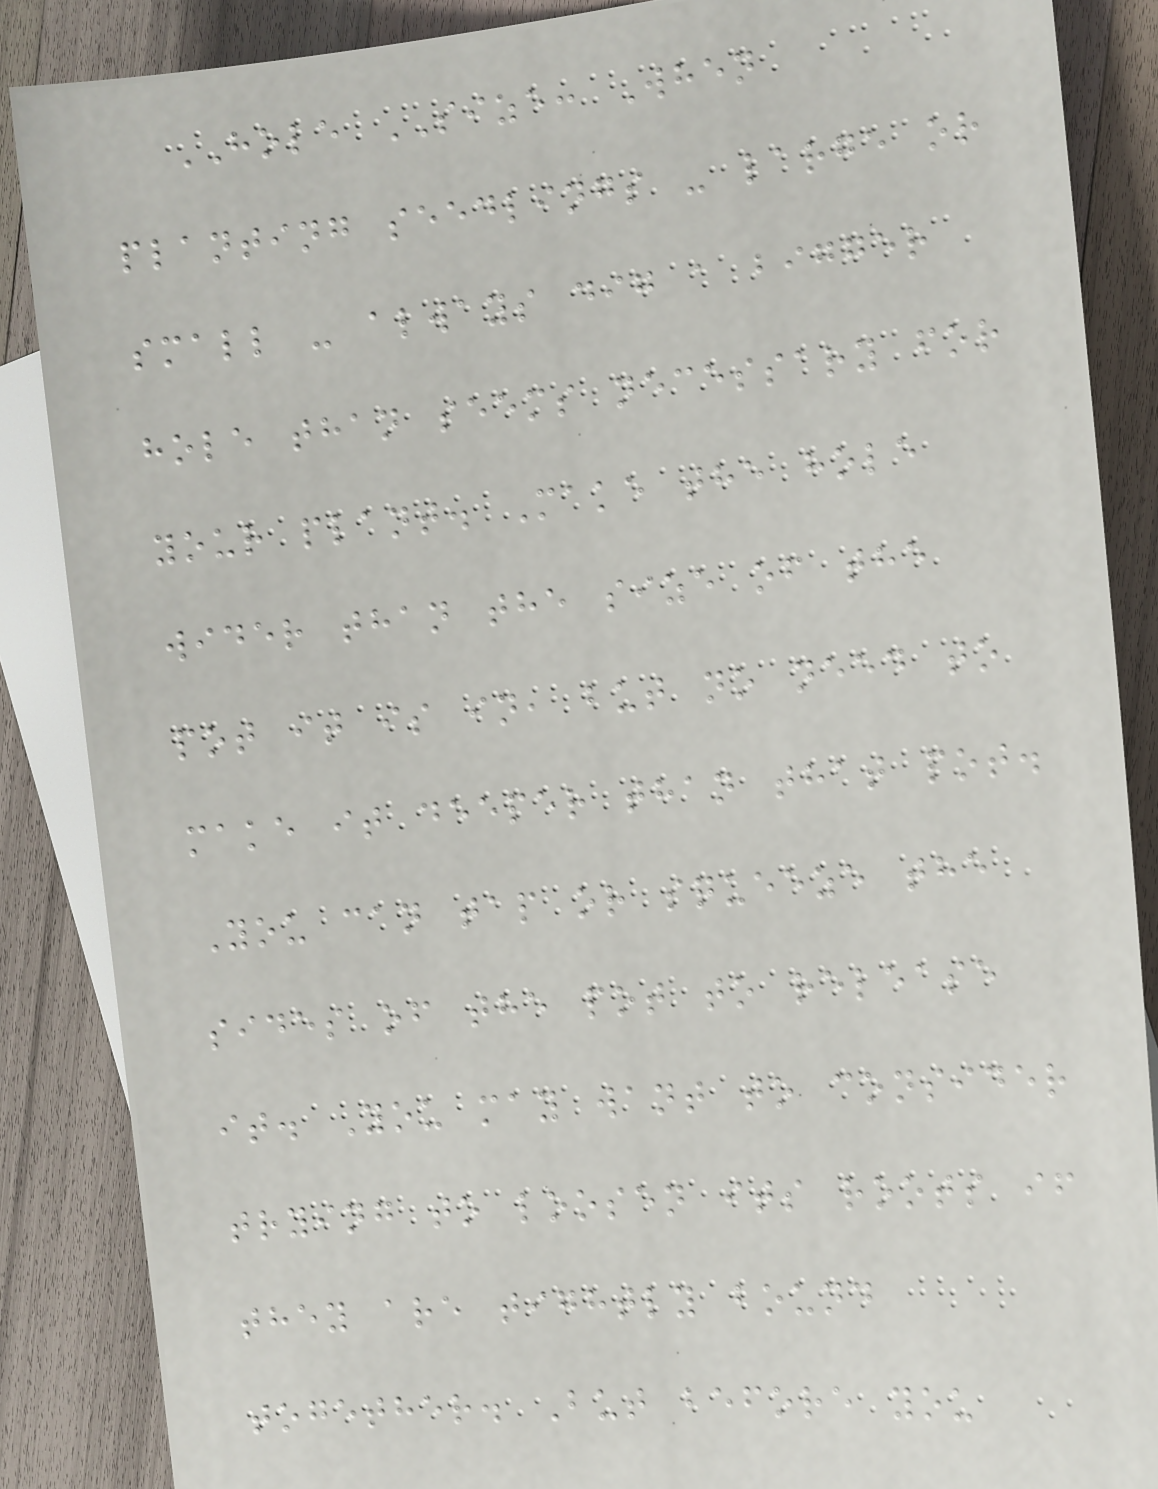HOLE SIZE: When
planting seedlings - large or
small - always dig a bigger
hole than seems necessary for
your plant. Make the hole
wider than the size of the
pot it is in, but no need to
make it deeper than that pot.
You can tap or squeeze the
sides of the pot to release
it. You may want to consider
trying to loosen its roots if
they are tightly bound
together. But before you
